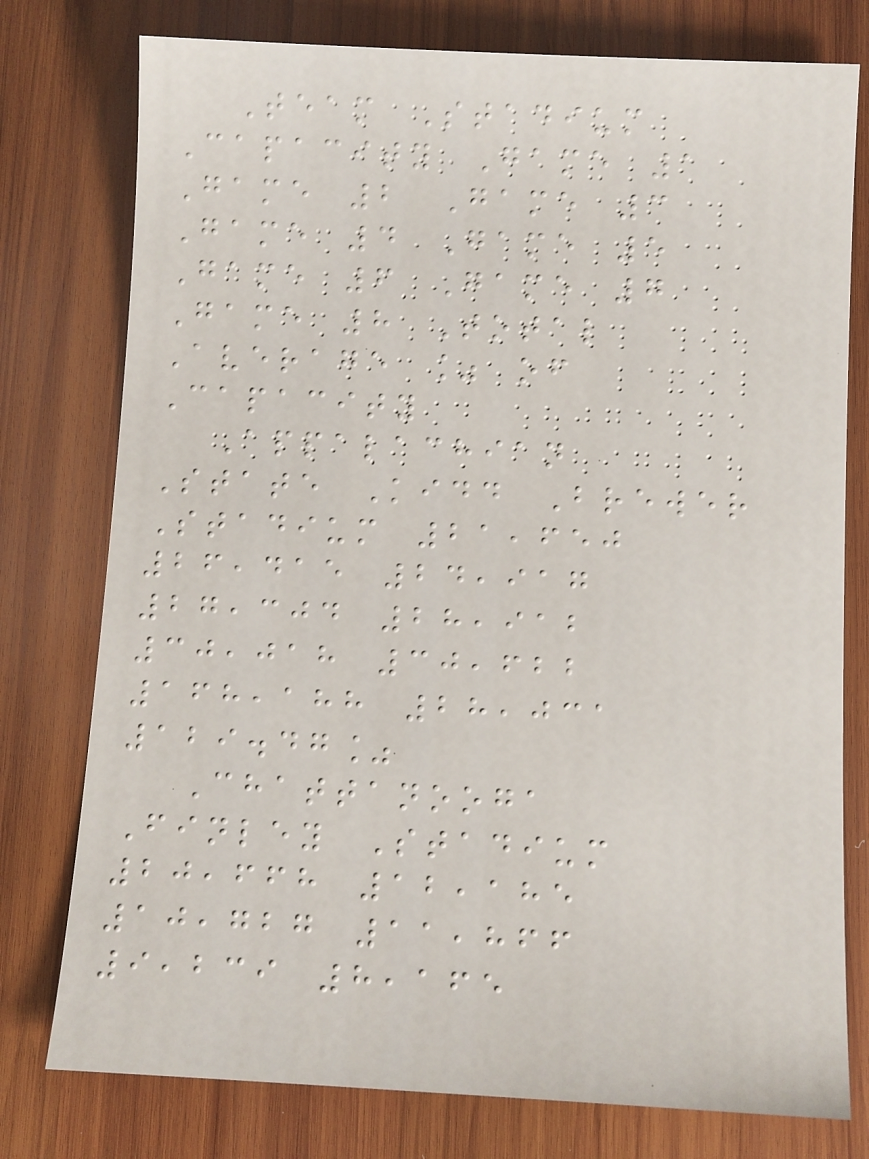Team Stadium
Capacity Game 1
Game 2 Game 3
Game 4 Game 5
Game 6 Game 7
Game 8 Total
Average % of
Capacity
Appalachian
State Kidd Brewer
Stadium 21,650
26,415 24,917
27,304 28,912
30,018 30,622
168,188 28,031
129.47%
Chattanooga
Finley Stadium
20,668 12,185
10,727 11,866
9,239 8,165
